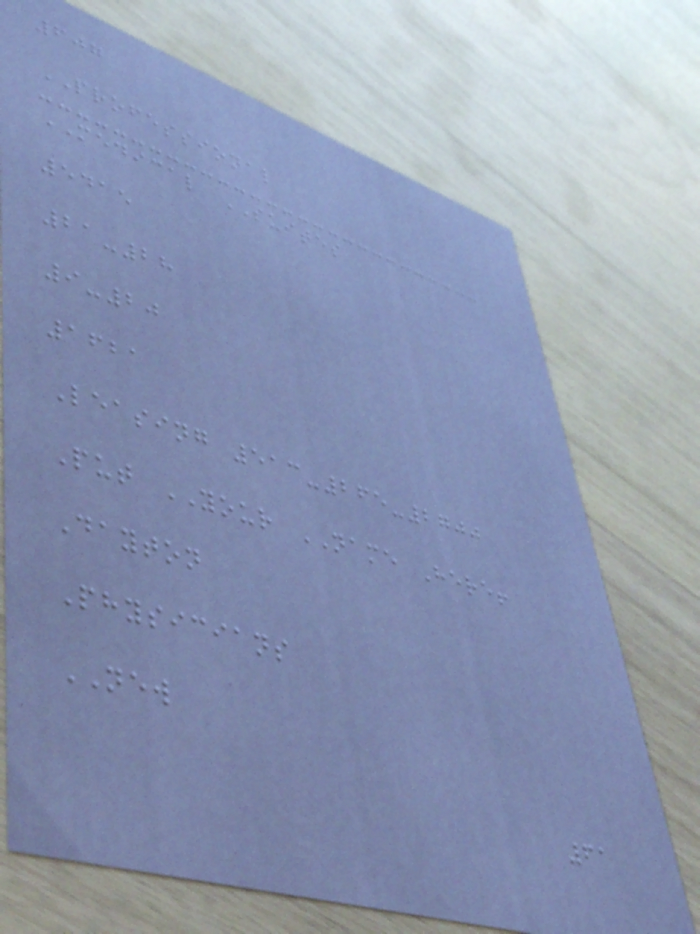607
PROFESSIONAL
MEDICAL SUITES
5415
21-28
9-20
1621
Leasing 513-265-2700
Put YOUR NAME Here!
Dayton
Physicians
NEW
61
